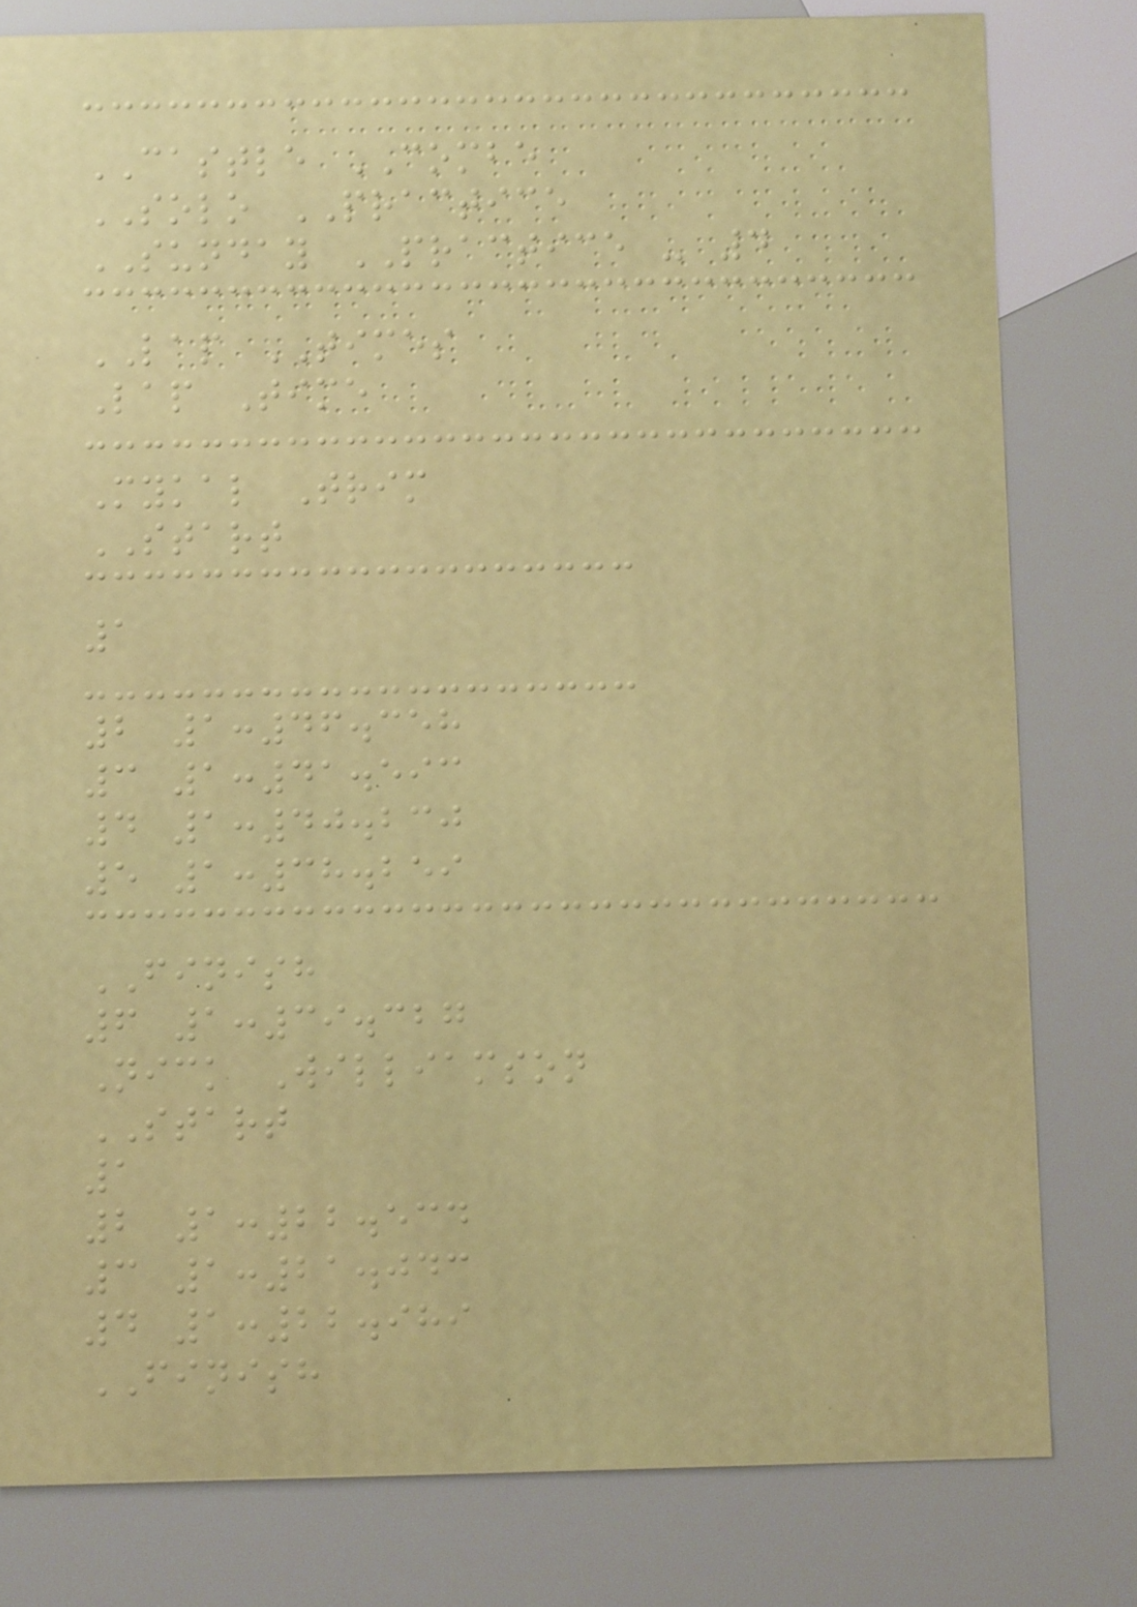CASTLE COMBE
SOLO PRACTICE
SUNDAY PRACTICE - 4
LAP TIMES
Lap Time
Mykal Trim
START
1
2 1:46.358
3 1:41.593
4 1:40.230
5 1:38.259
FINISH
6 1:39.327
Nick Williamson
START
1
2 1:22.534
3 1:21.043
4 1:22.989
FINISH
